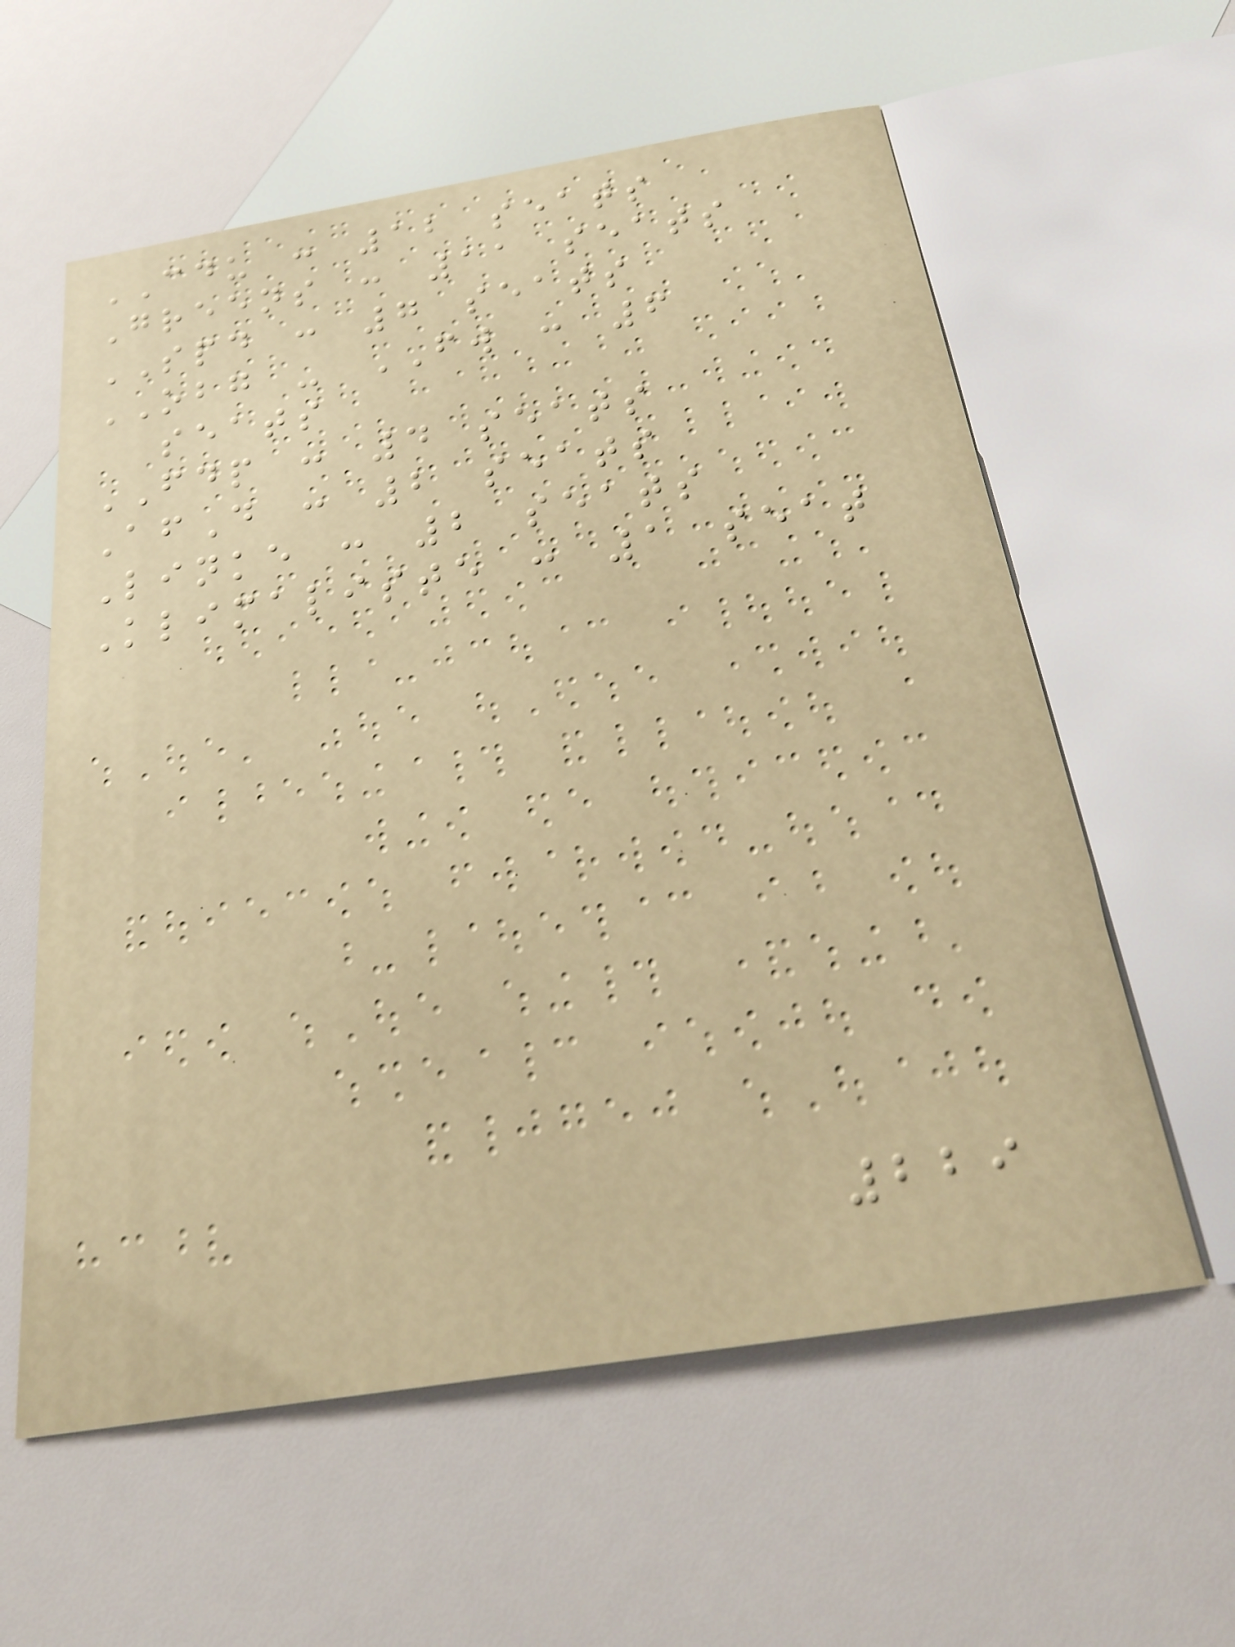CDU : 12 seats
Greens : 11 seats
SPD : 7 seats
OBG - FW : 6
seats
FDP : 4 seats
AfD : 2 seats
Linke : 2 seats
Klimaliste : 1 seat
229
